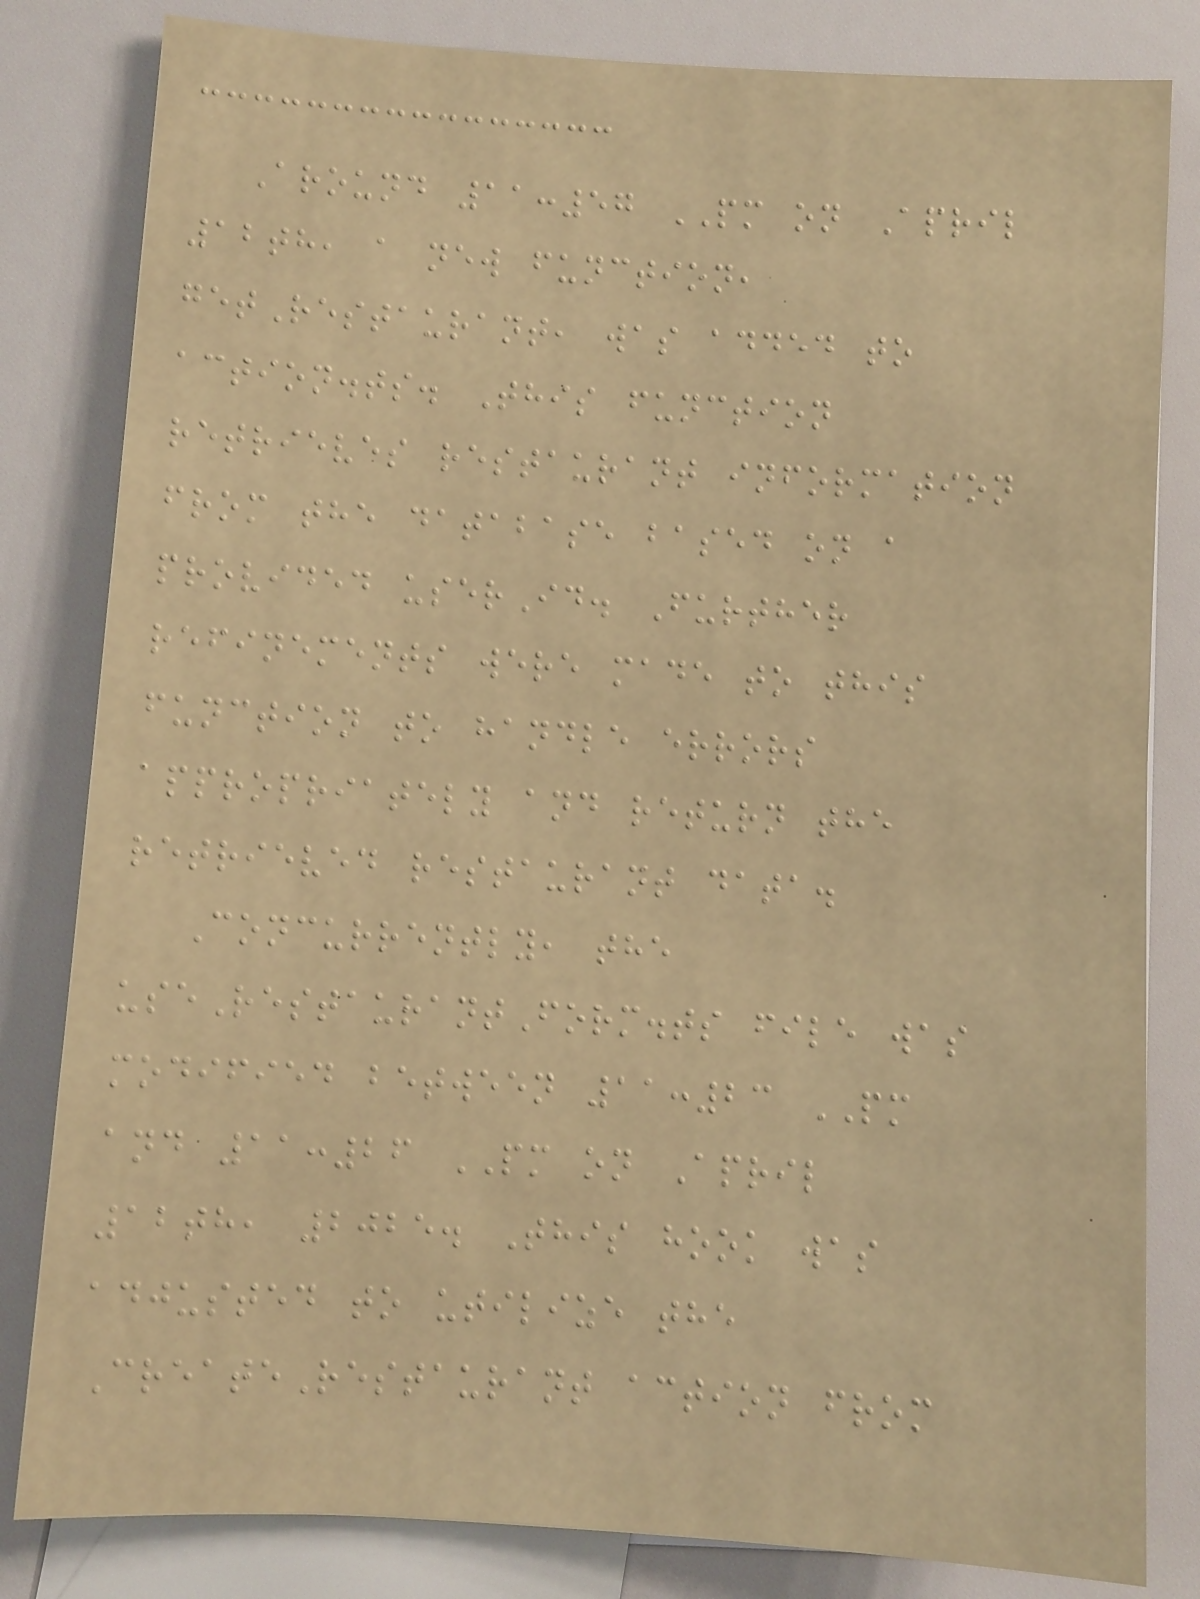Around 11:57 PM on April
12th, a new function,
getRestaurant, was added to
action.ts. This function
retrieves restaurant information
from the database based on a
provided userId. Further
refinements were made to this
function to handle errors
appropriately and return the
retrieved restaurant data.
Concurrently, the
useRestaurantForm.ts file was
modified between 11:23 PM
and 11:26 PM on April
12th, 2025. This hook was
adjusted to utilize the
CreateRestaurant action from
